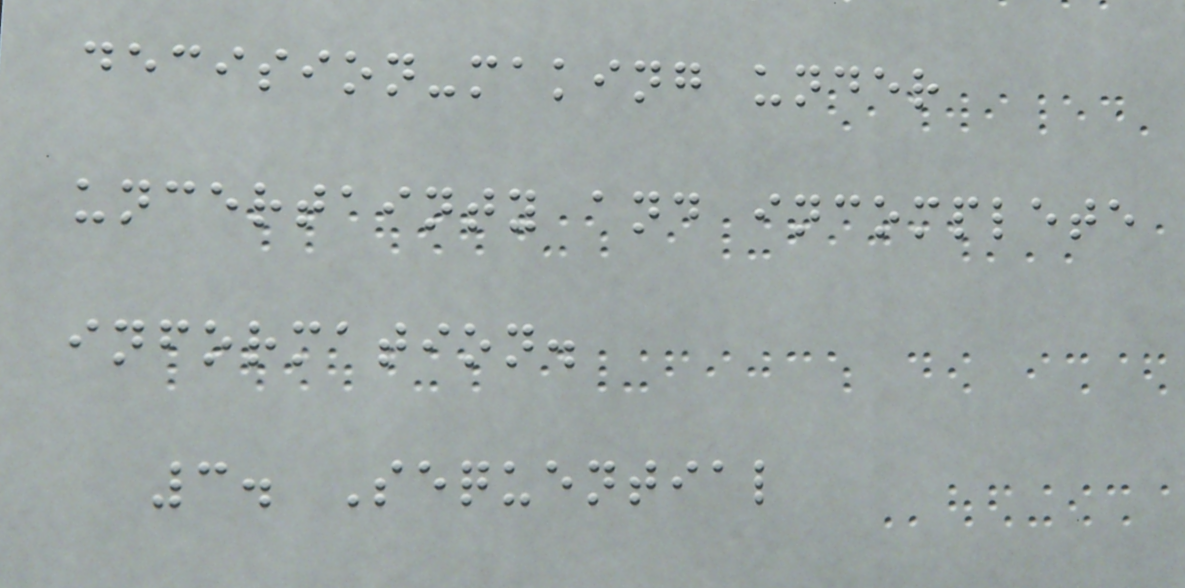decision-making under
uncertainty and incomplete
information.
3. Sequential
